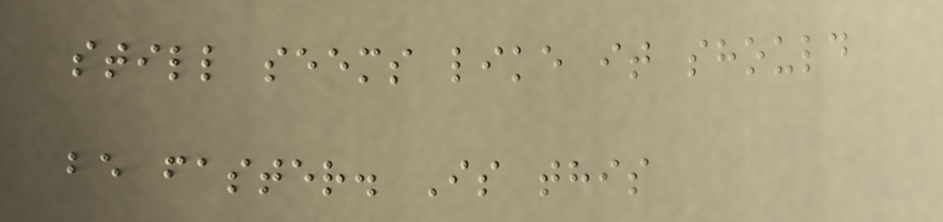still seems like it should
be faster. Is this
